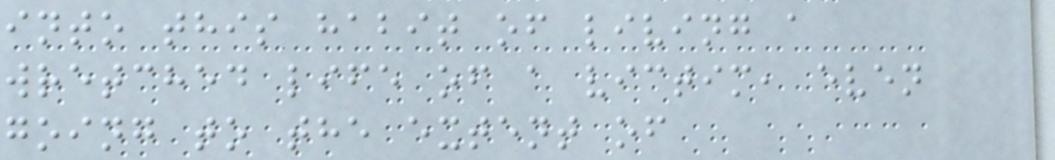into this habit of living a
wretched life of a victim, even
going to the extent of
